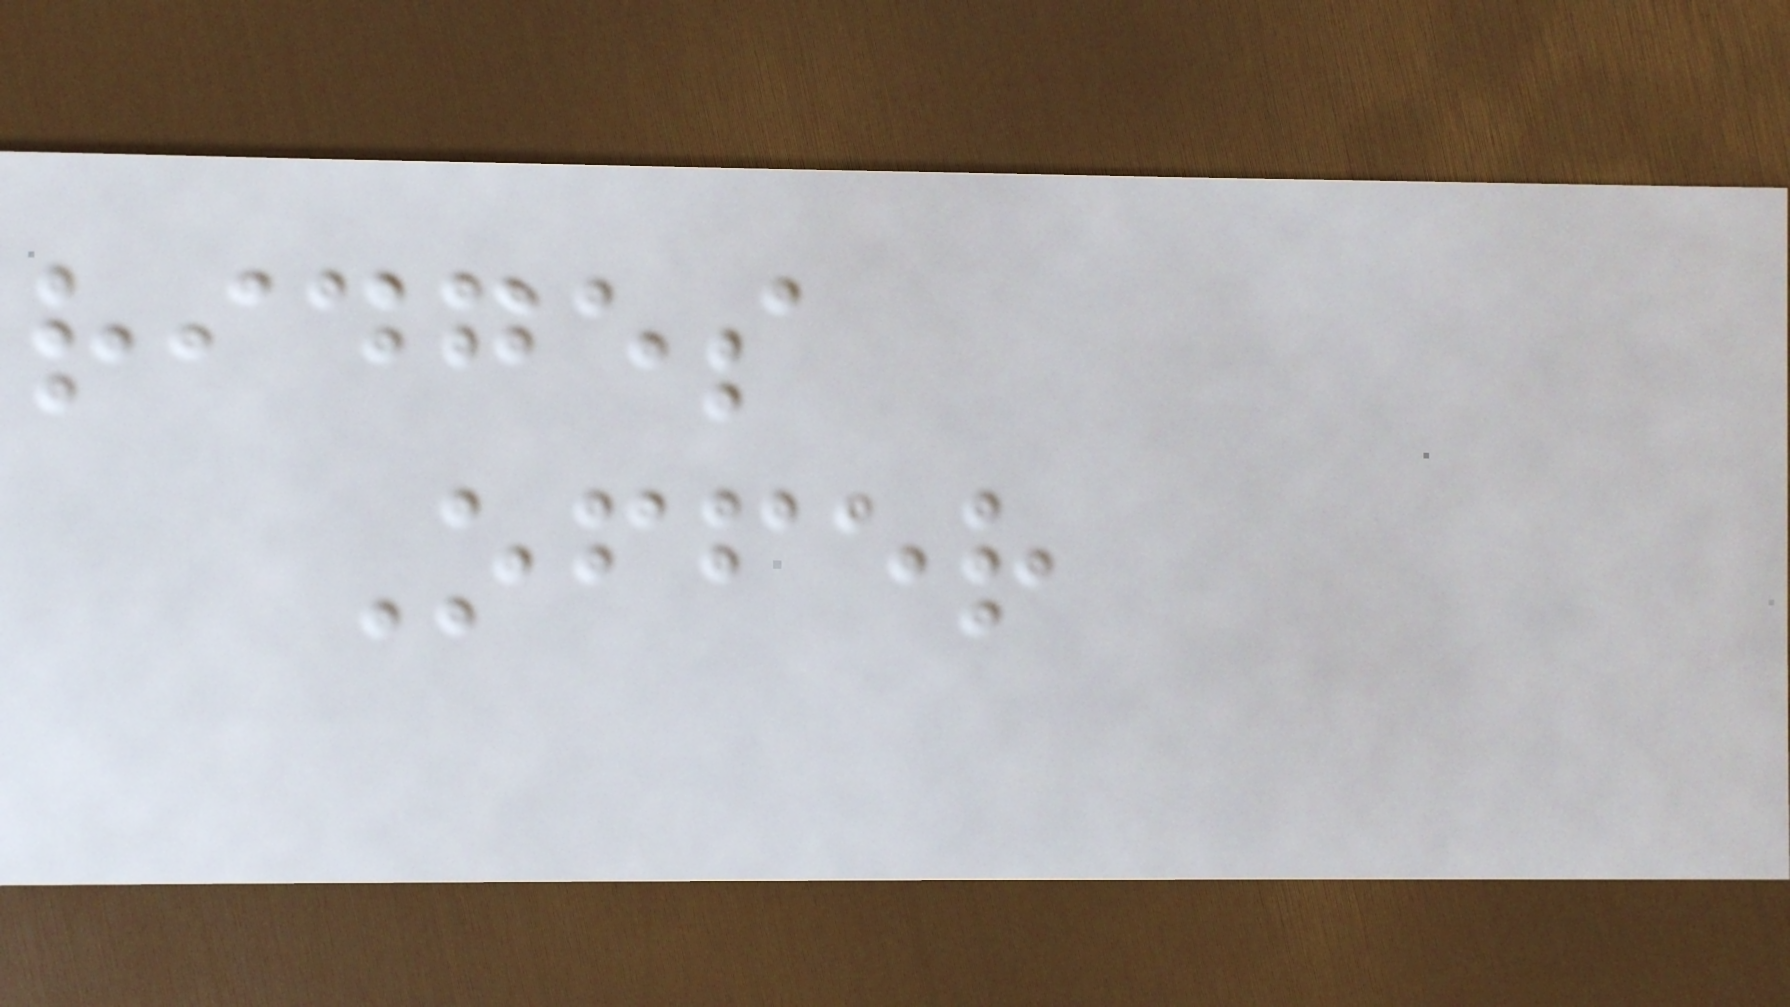ridges
Offer
